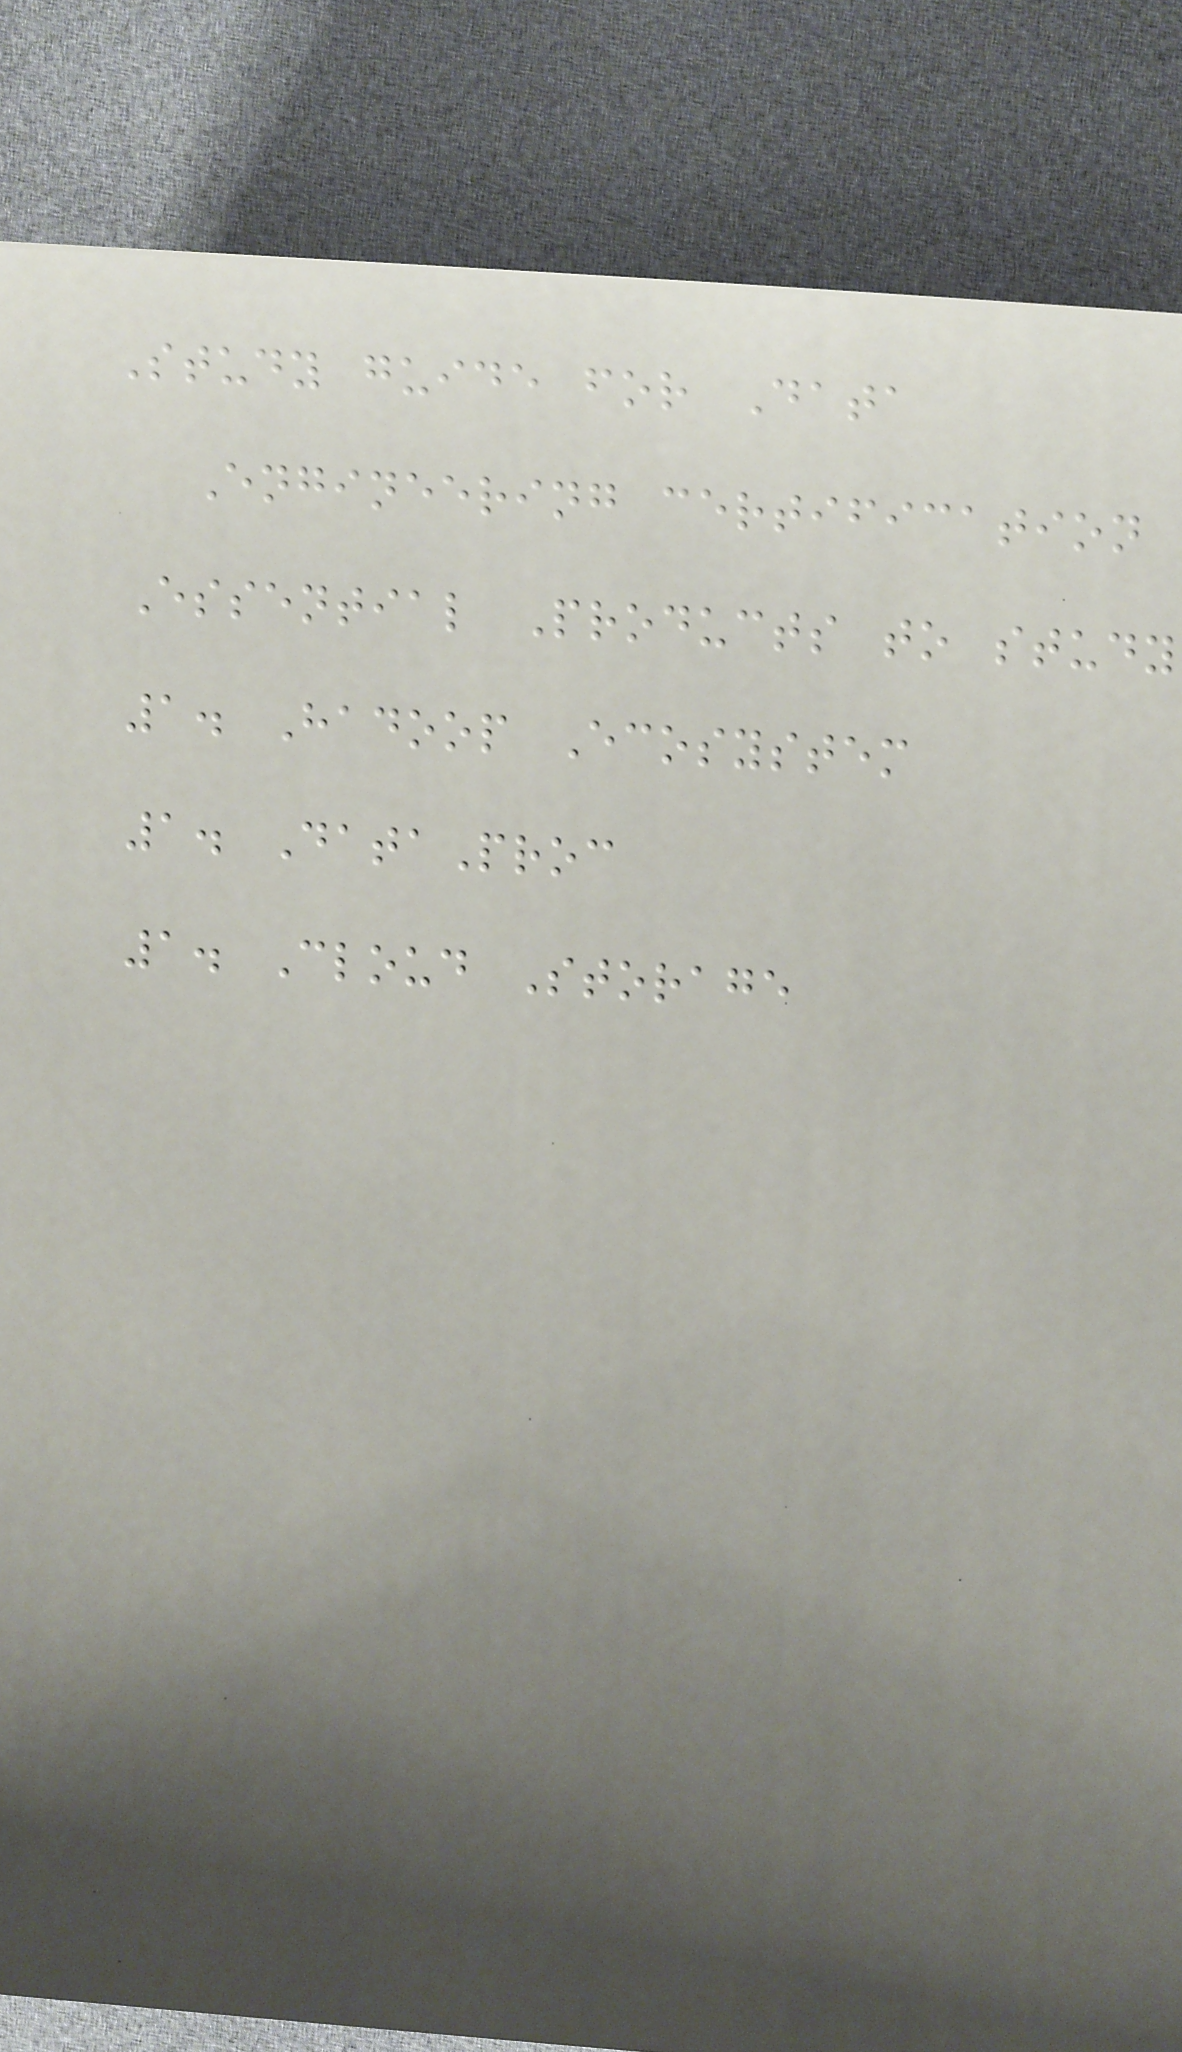Study guide for Data
Engineering certification
Essential Products to study
1. Hadoop Ecosystem
1. DataProc
1. Cloud Storage
